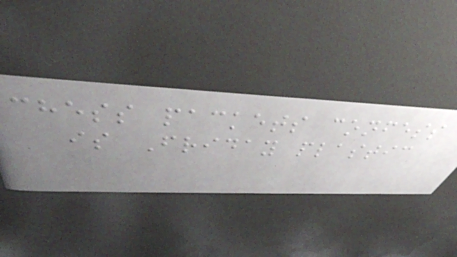chess packets confess
is Friday plastic
